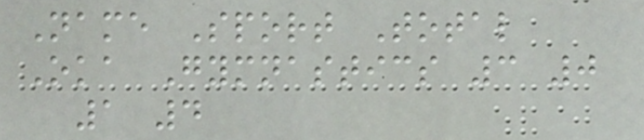Name Sport Total
Oka Gymnastics 3 0
1 4
